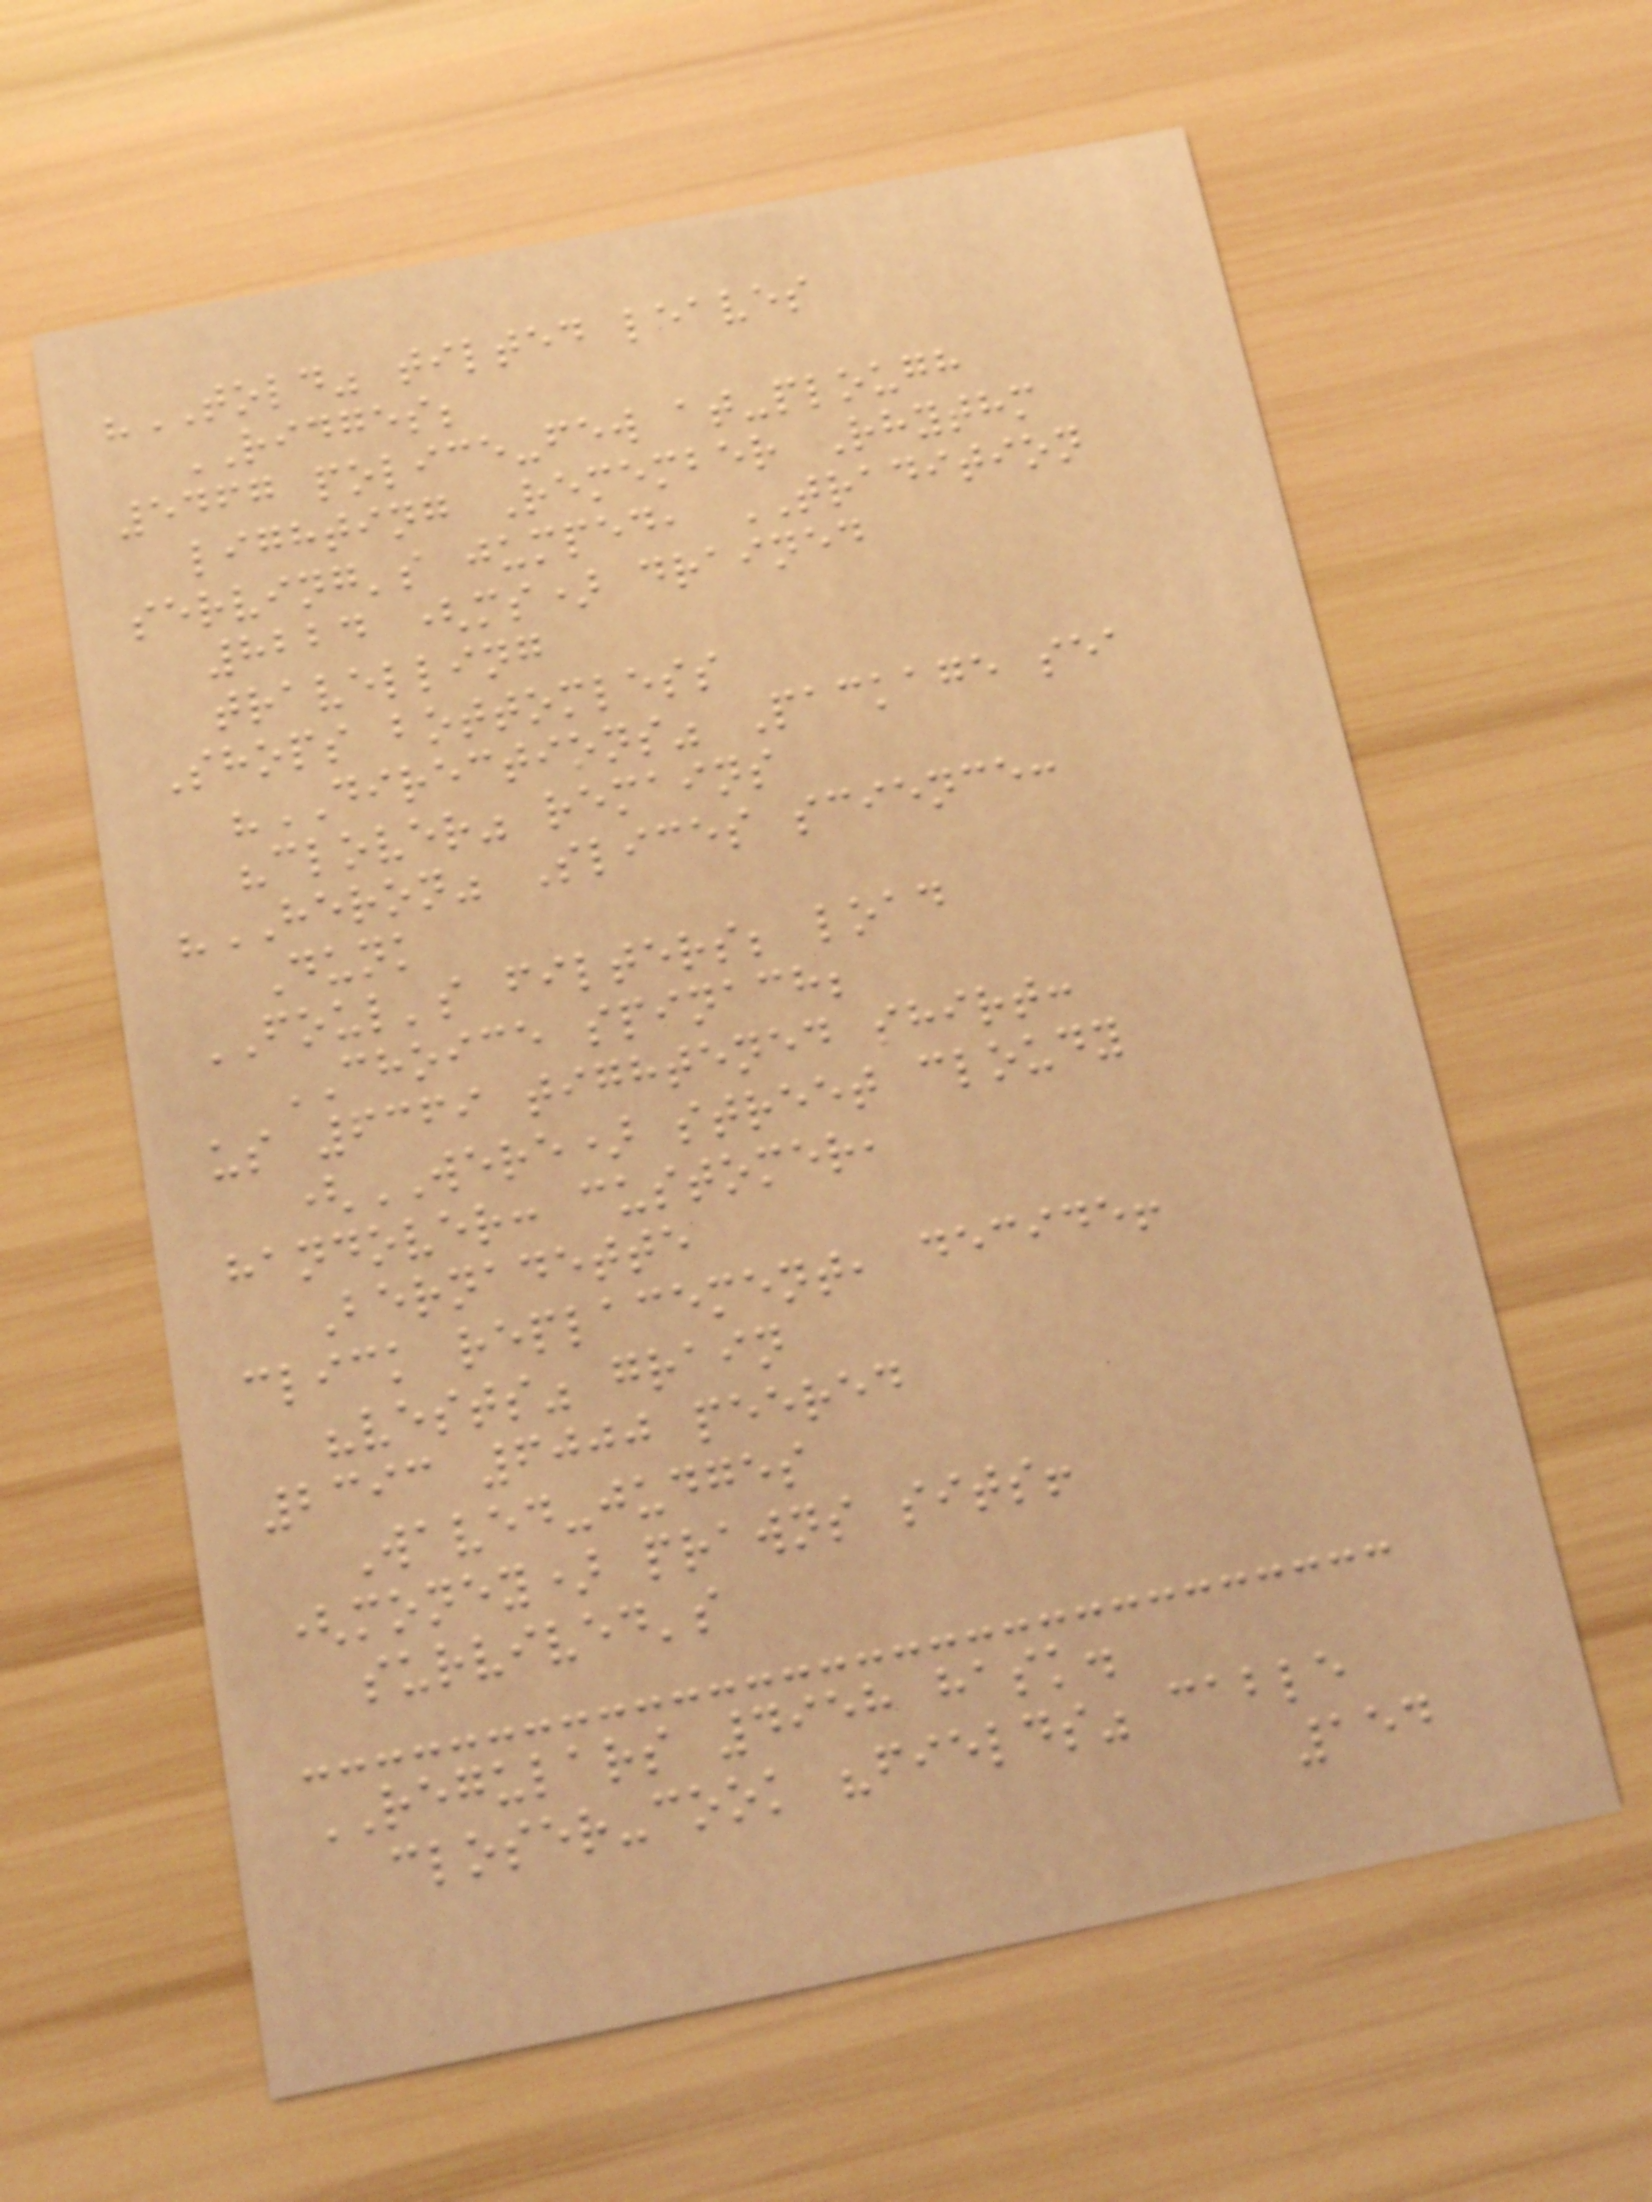"TOLD" tilted leaves
RIDGES;
5467 police-few at-plough
lighting Remember Rhythm
serving's jumped, TRADITION
8224 (ms) drained
travelling
Shops bottomless
"DIRECTIONS" Package sea
"clover" remains
"HERON" Slices science:
Dunk
FOUL's filters; load
CHOICE spinach;
us 6369 tightened shirt:
(WERE) street cloudy
handover: customer,
Bernadette
click replacement, decide!
"vests" grain
2393 6000 peered
Waved-judges
(money) prawns sits!
survived's
REGULARS 4958 hask.
closer-cook "fields" cable
154
